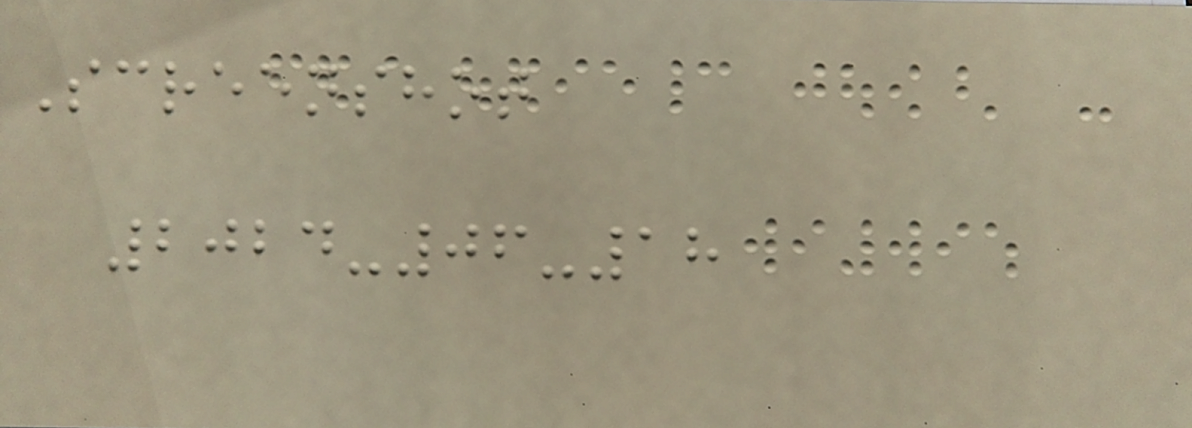Screenshot
2024-06-18
